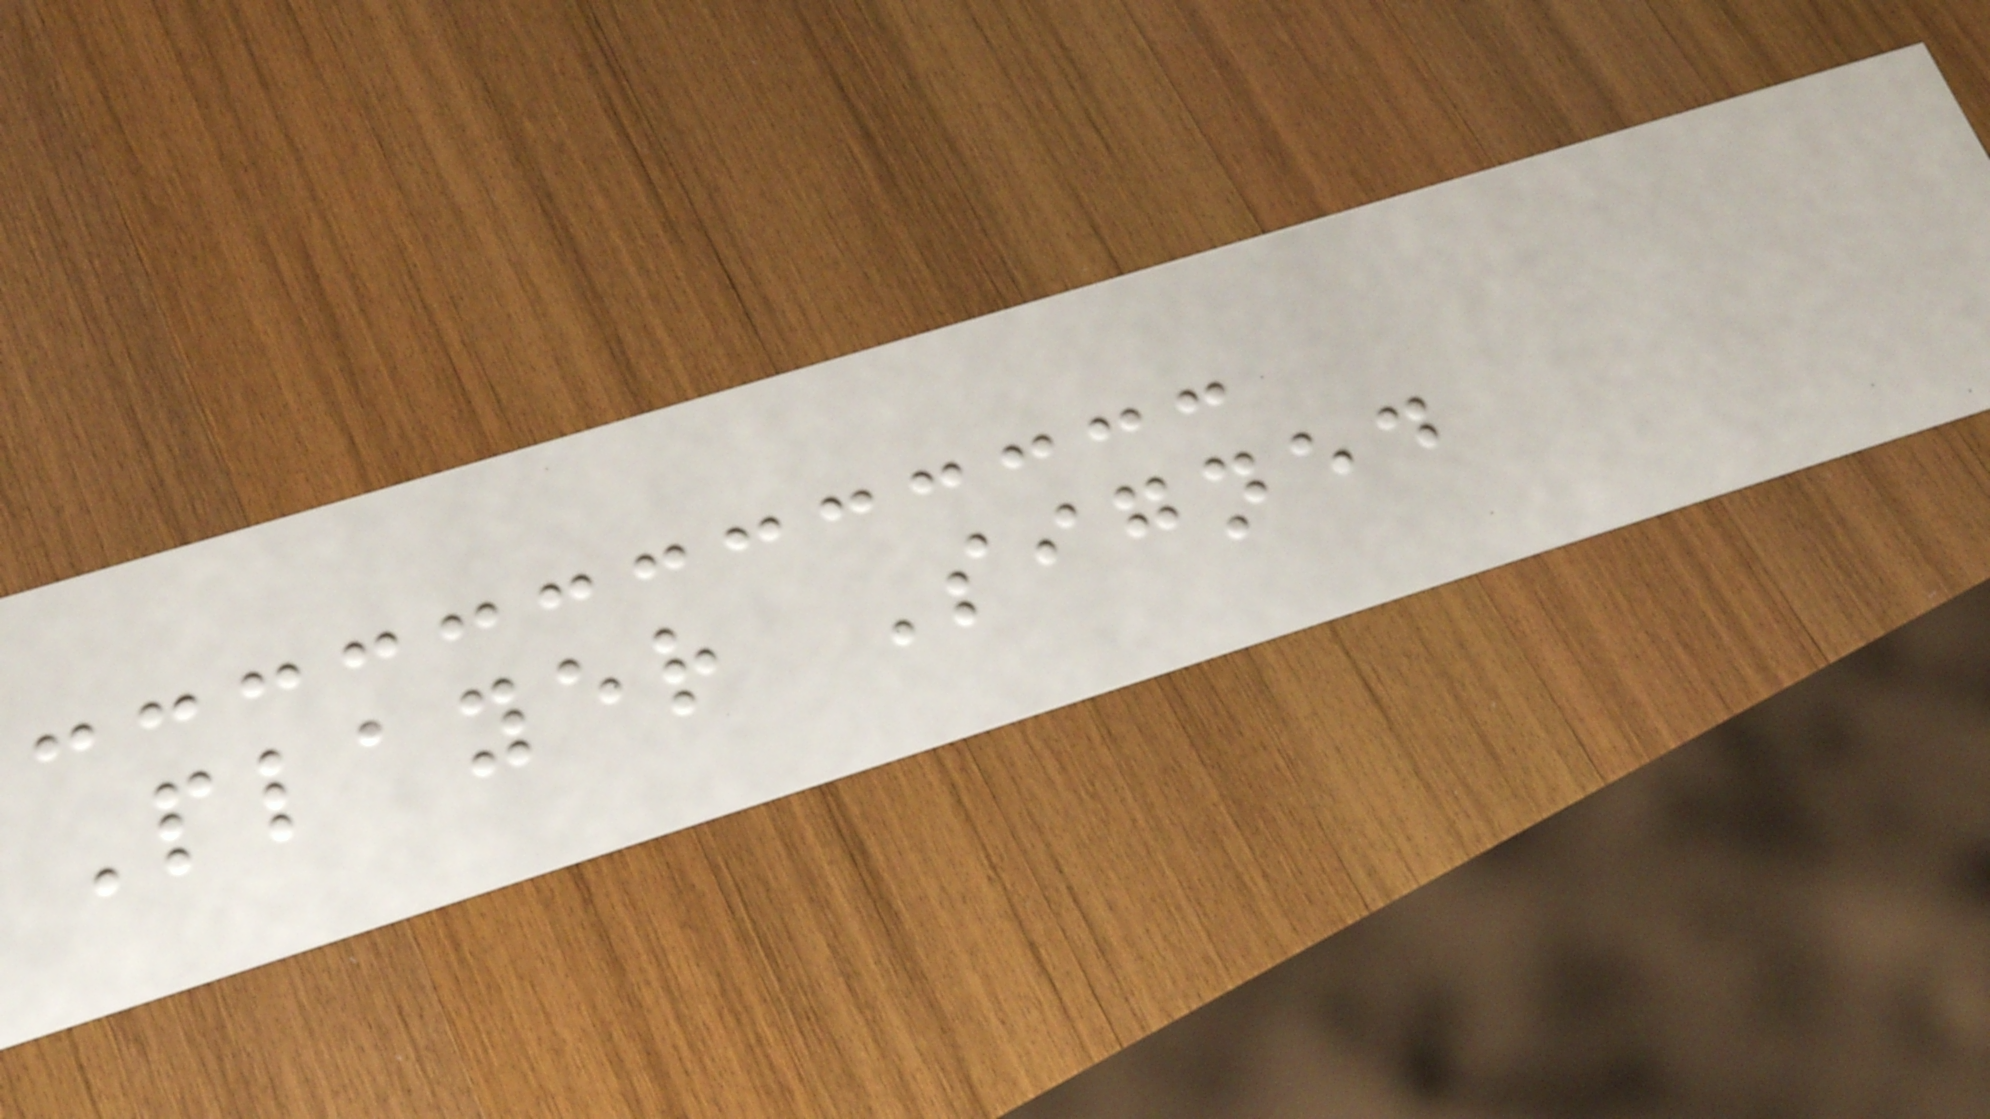Player Signed
